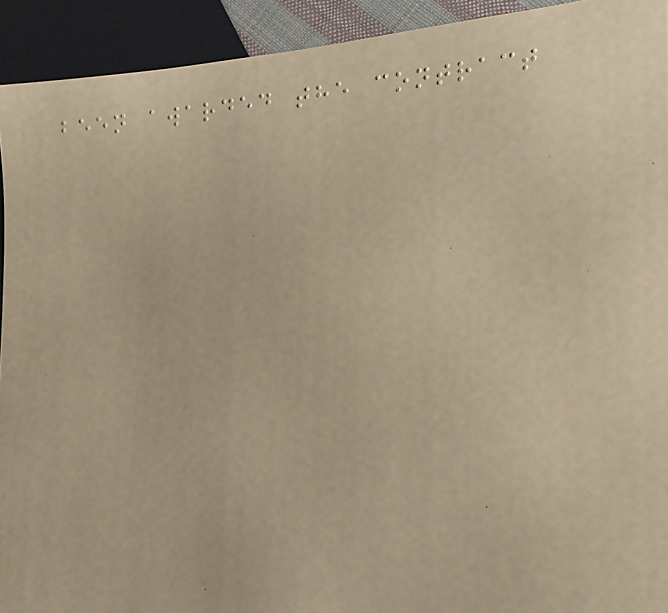been awarded the contract
